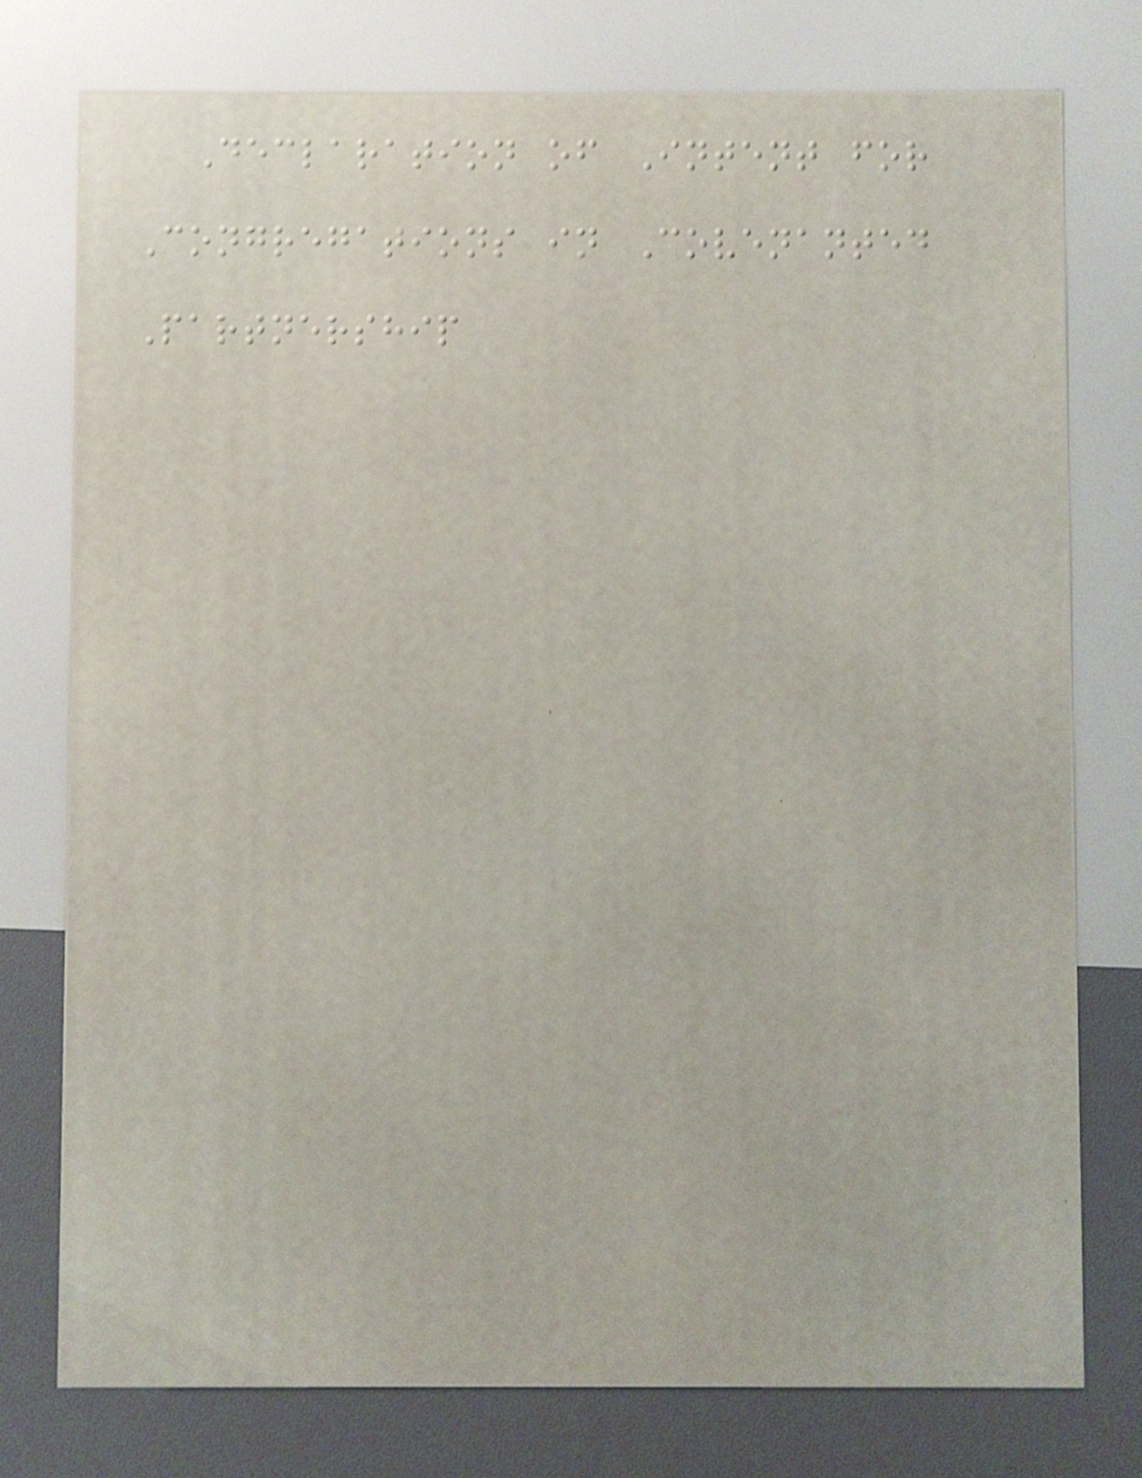Declaration of Intent for
Congregations in Covenanted
Partnership
